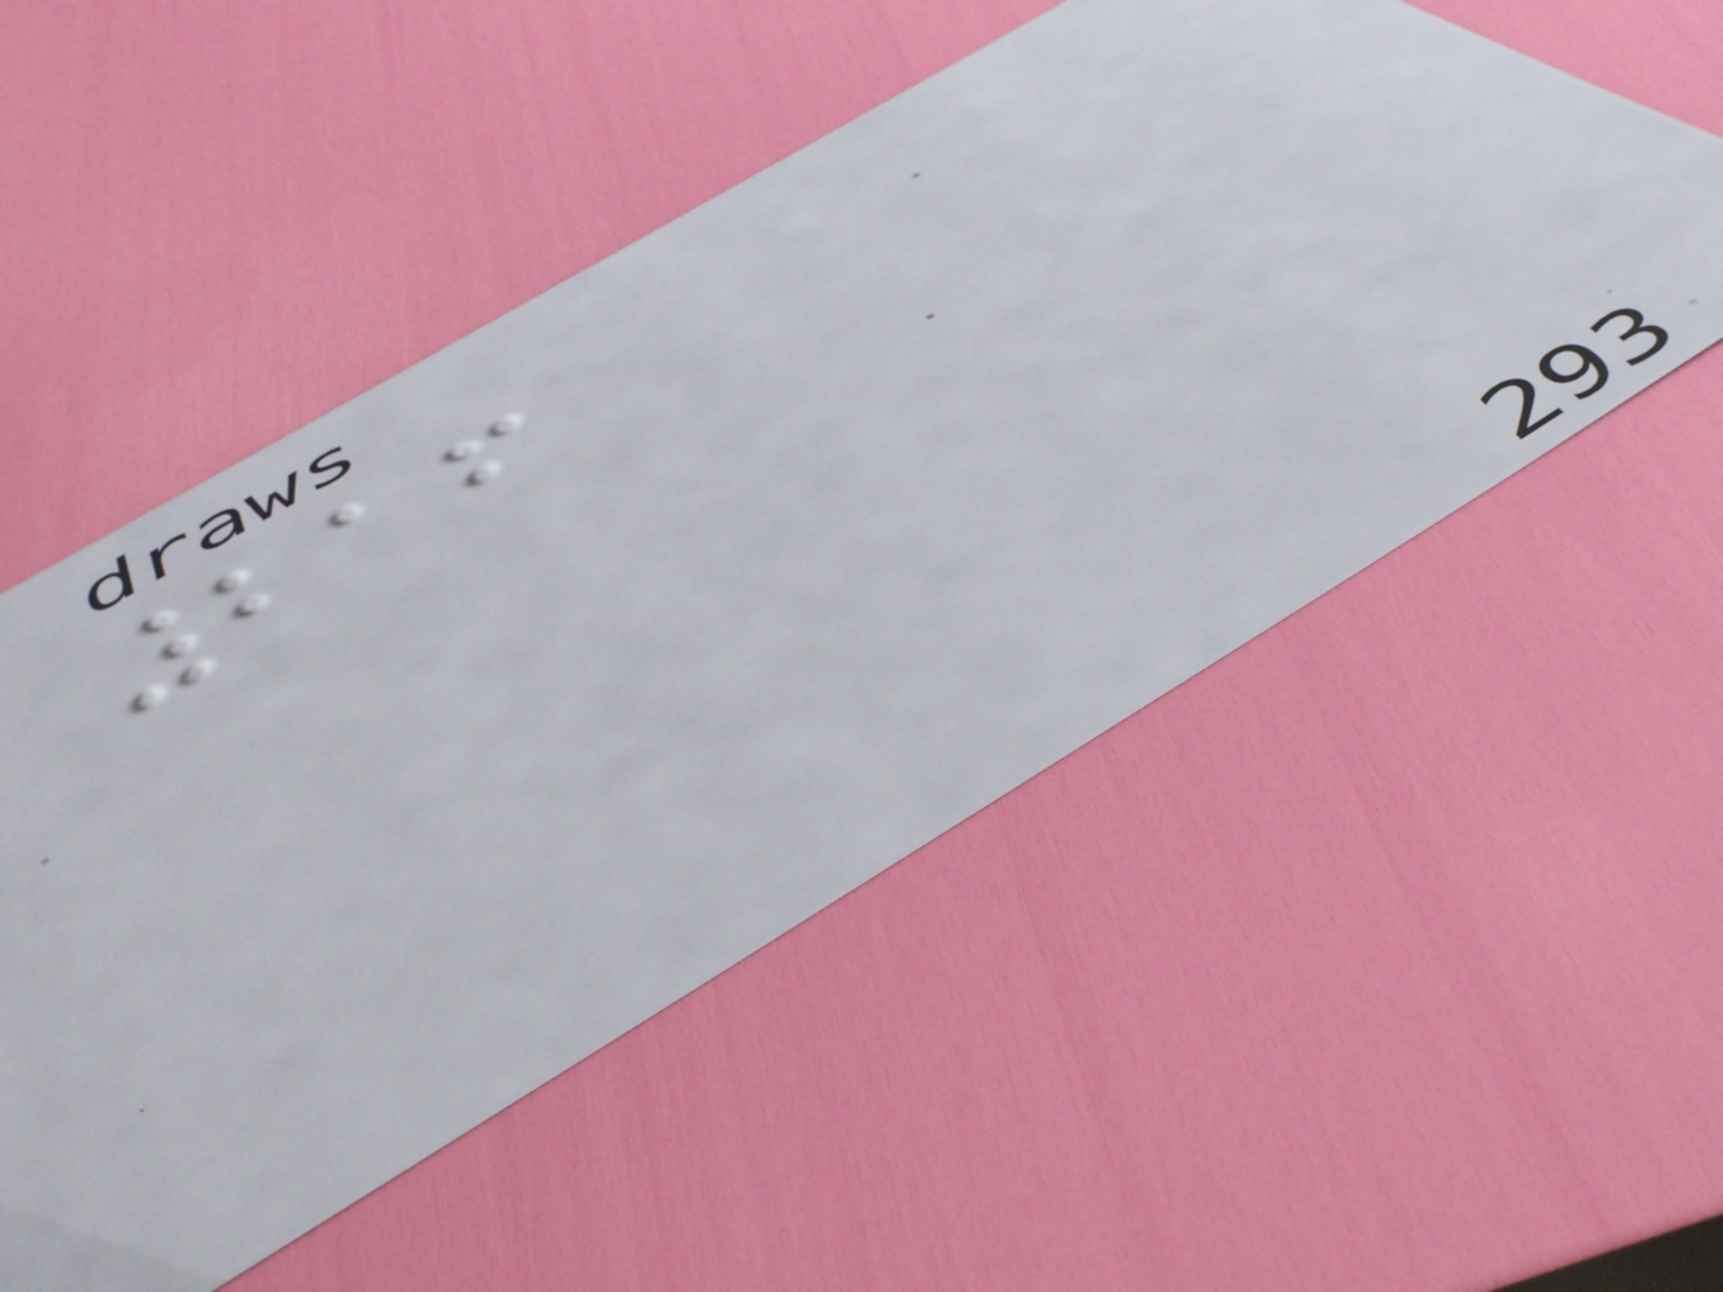216
